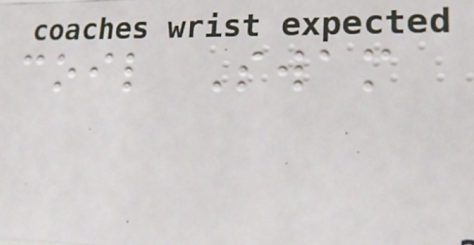coil Swam
